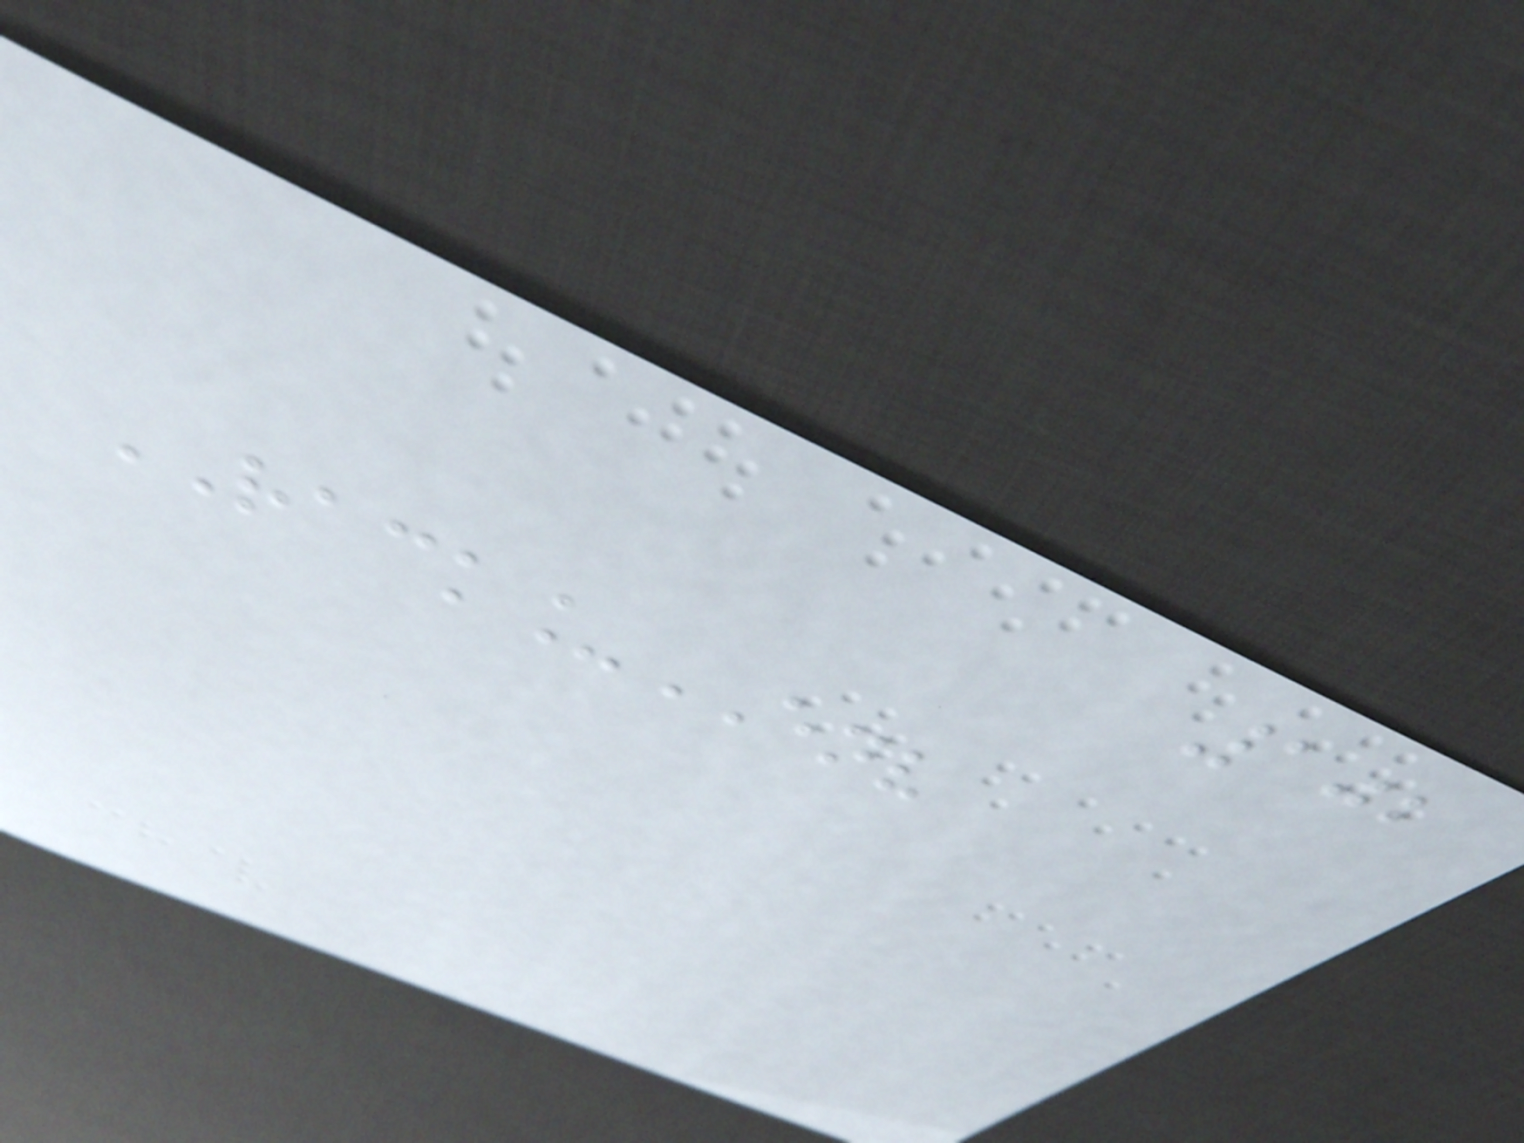102
RACK_ENV
